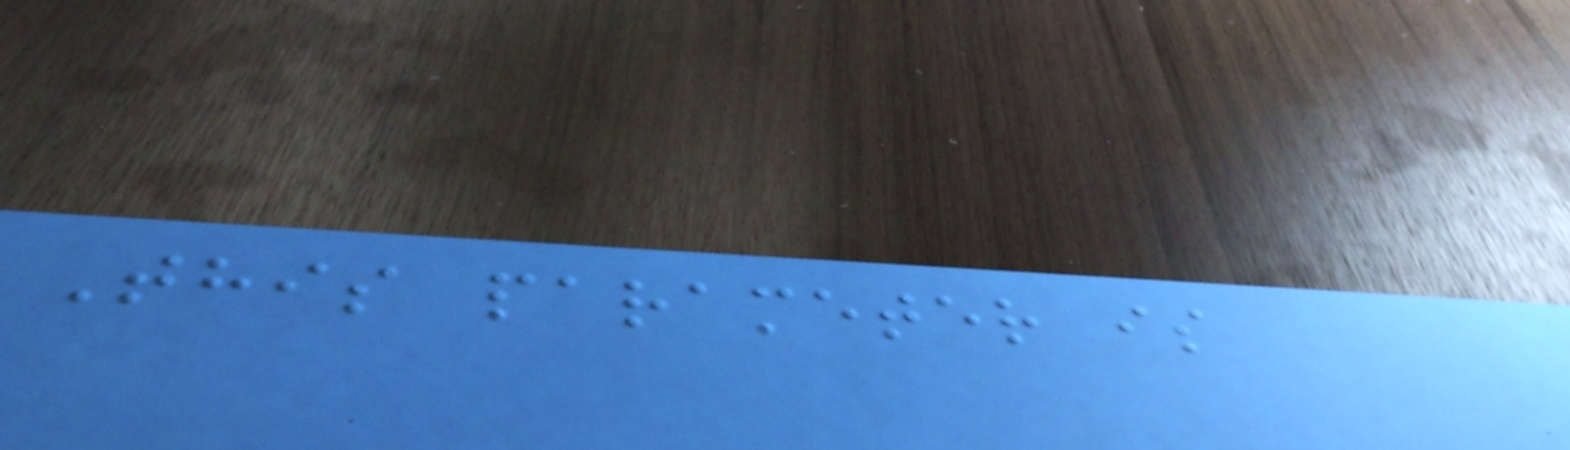This parameter is
